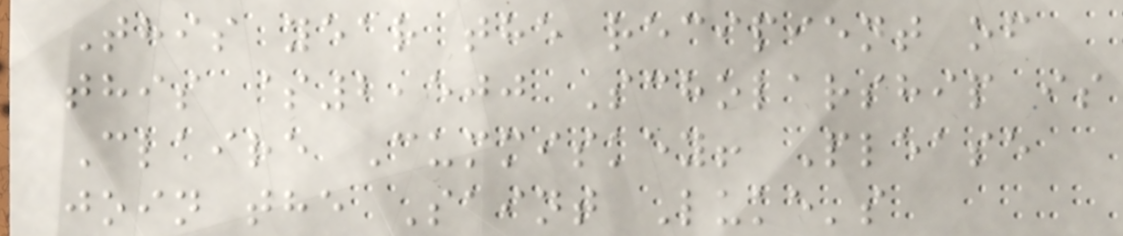This year the recipient of
this $2,500 Scholarship is
Claire Cummiskey! Please
join the Saint Luke's
